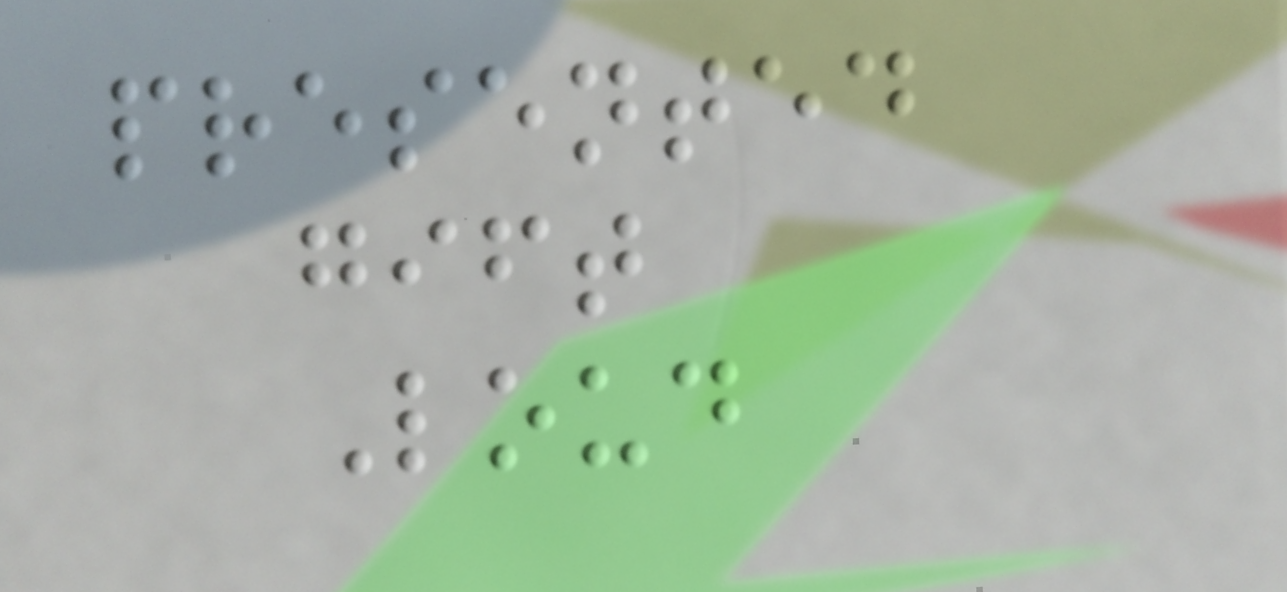presented
gift
Loud
